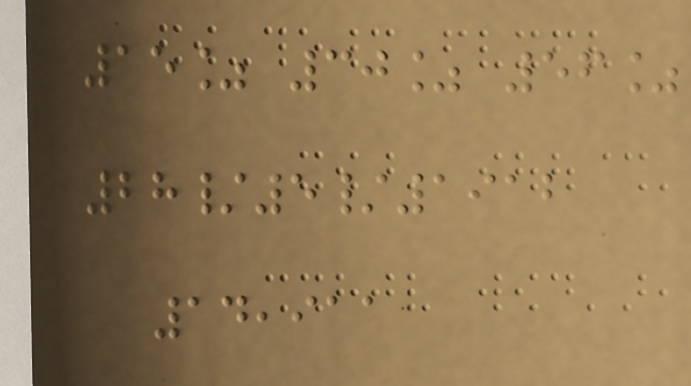15% 30% 56%
28/5/1912
14,911
